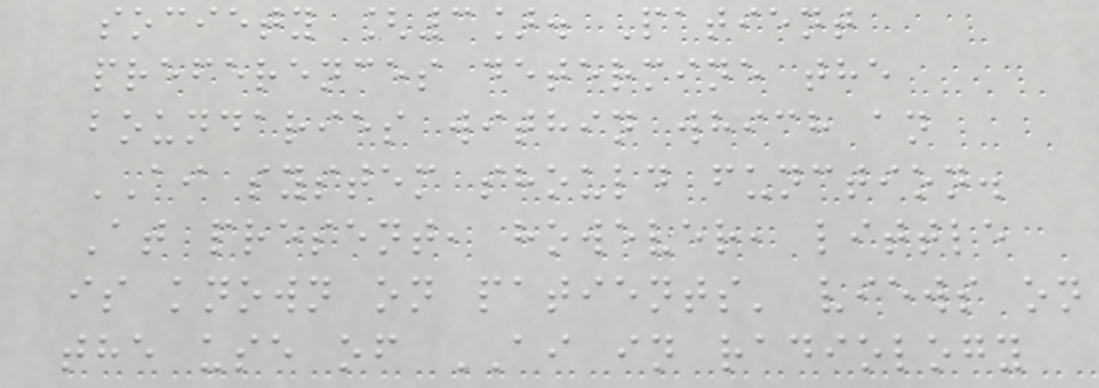society [3]. Patient
preferences determine the
boundaries within which an
AI system should function.
At present, however, little
is known on patients' views on
the use of AI in radiology
